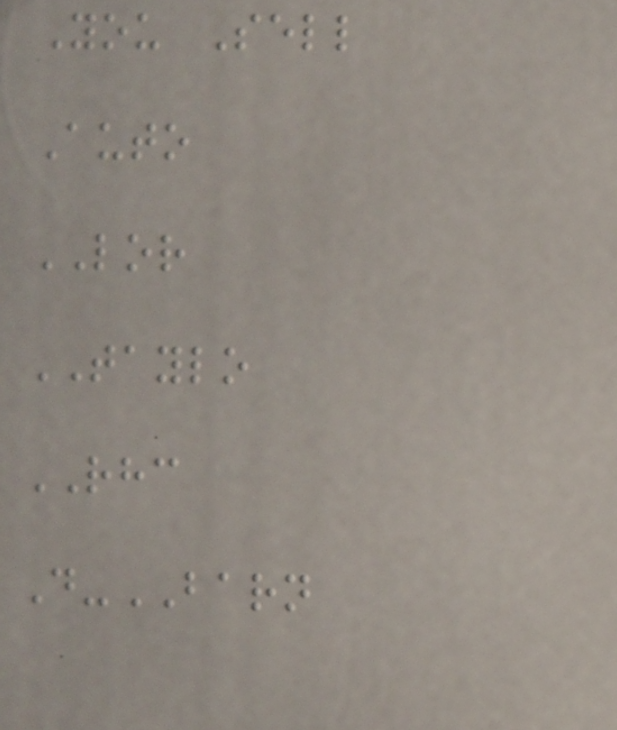You Sell
Auto
LOR
TAYLO
RHC
D-BARN
